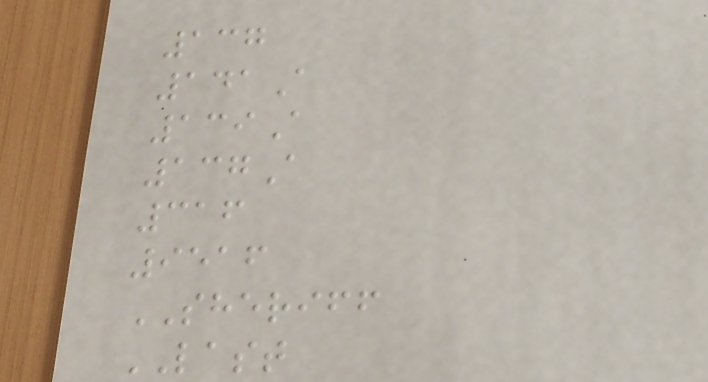137
141A
139A
137A
316
9516
SHERIFF
LAST
